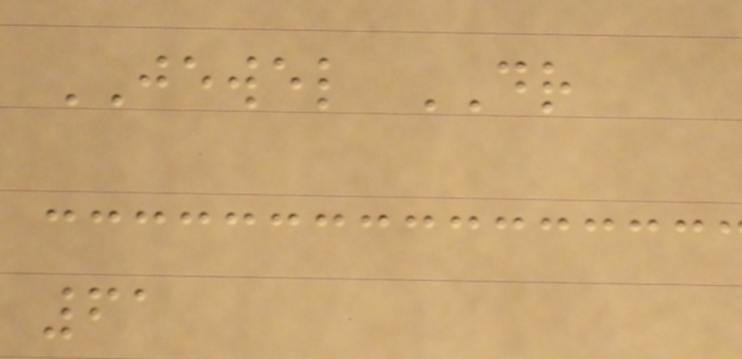JEWEL DR
61
